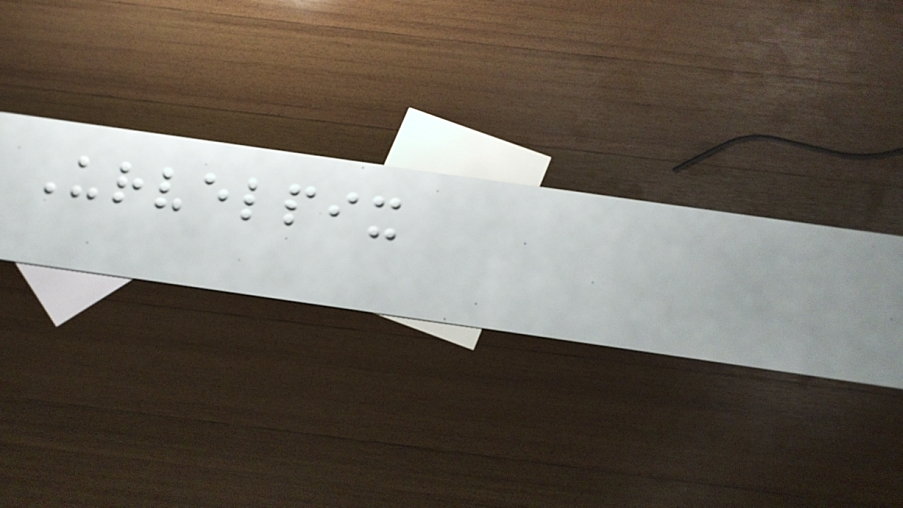Urvelpix
